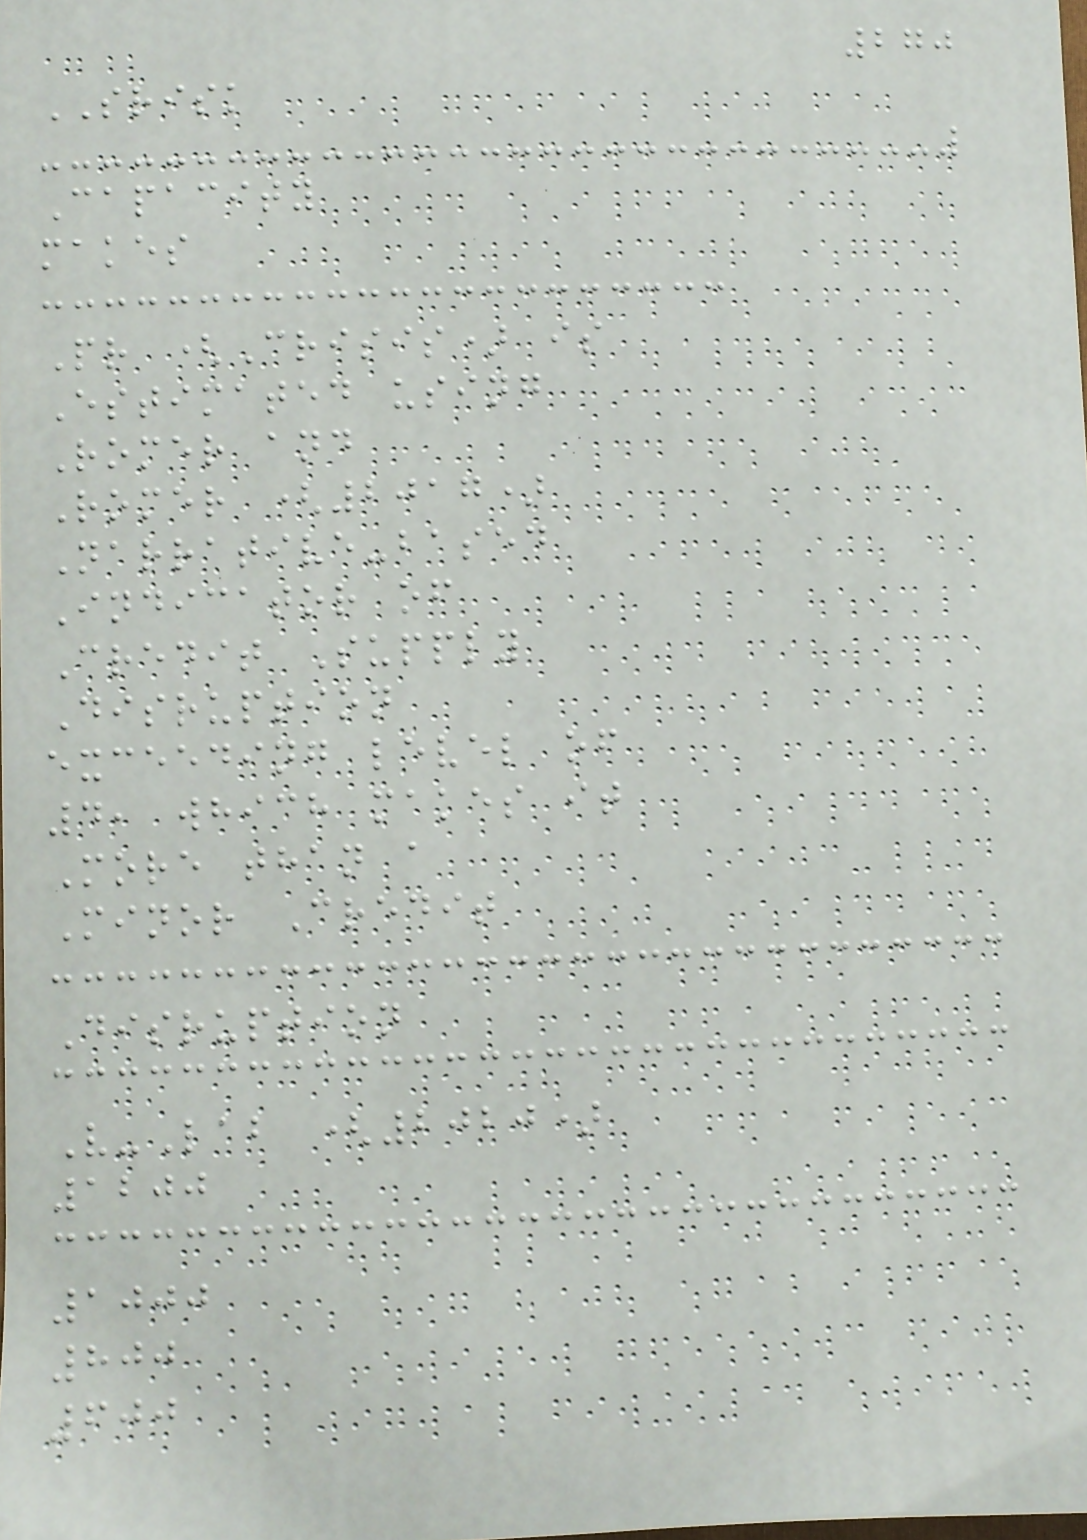270
SRISK
Capacity
makes
Pr (Crisis) is
Estimated using
Romer and
Romer (2017)
Narrative-based
Indicator of
Credit Supply
Disruption
exceeding level of
4, which makes it
More than a
Minor Credit
Disruption
V-Lab (2020)
1200
1000
800
600
